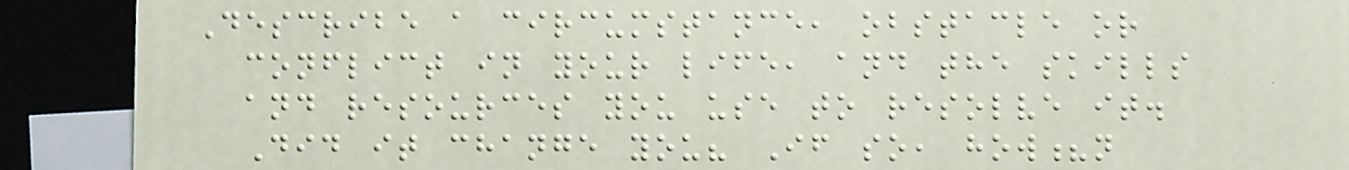Describe a circumstance, obstacle or
conflict in your life, and the skills
and resources you use to resolve it.
Did it change you? If so, how?n
